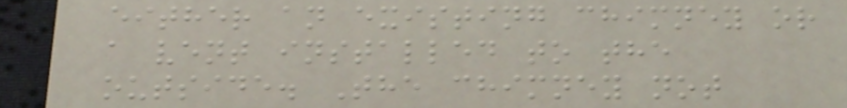either an existing chimney or
a vent installed to the
outside. The chimney not
